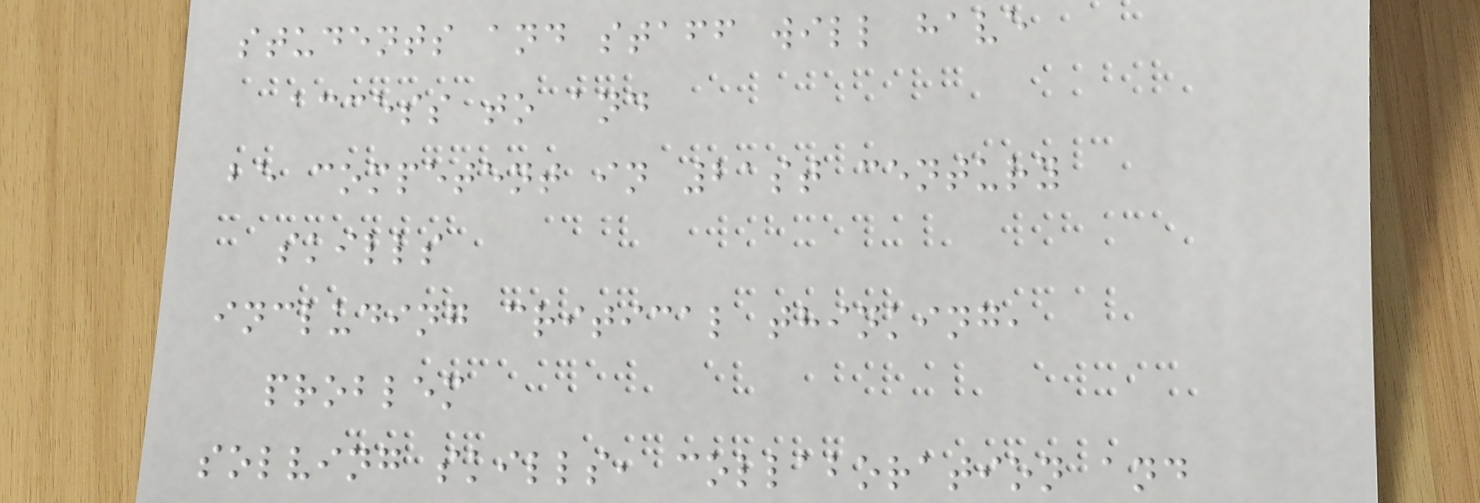students and staff will have
access to and
be competent in 21st century
skills
including critical thinking,
problem
solving skills, collaboration and
